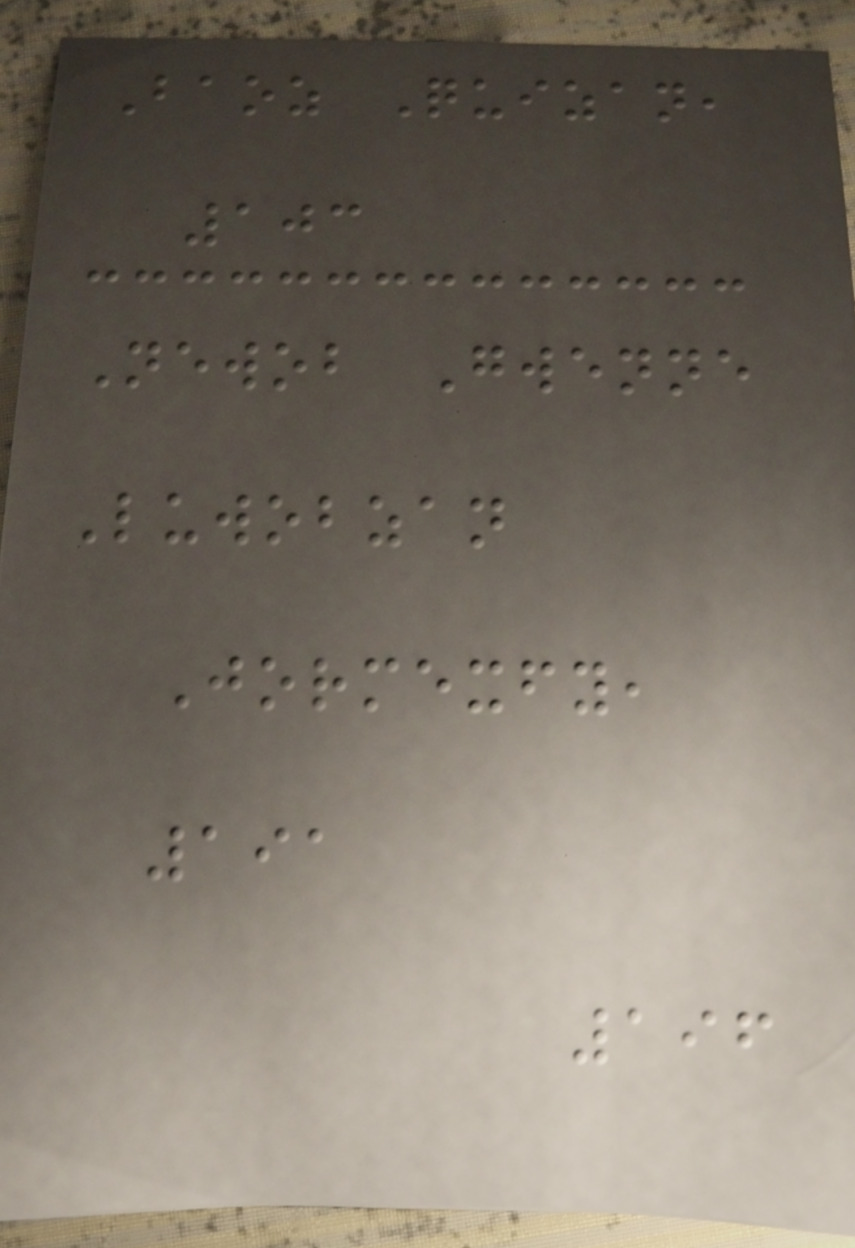Baoz Quizan,
103
Newob Gwenne
Luwobzan
Jormexfy,
191
196
